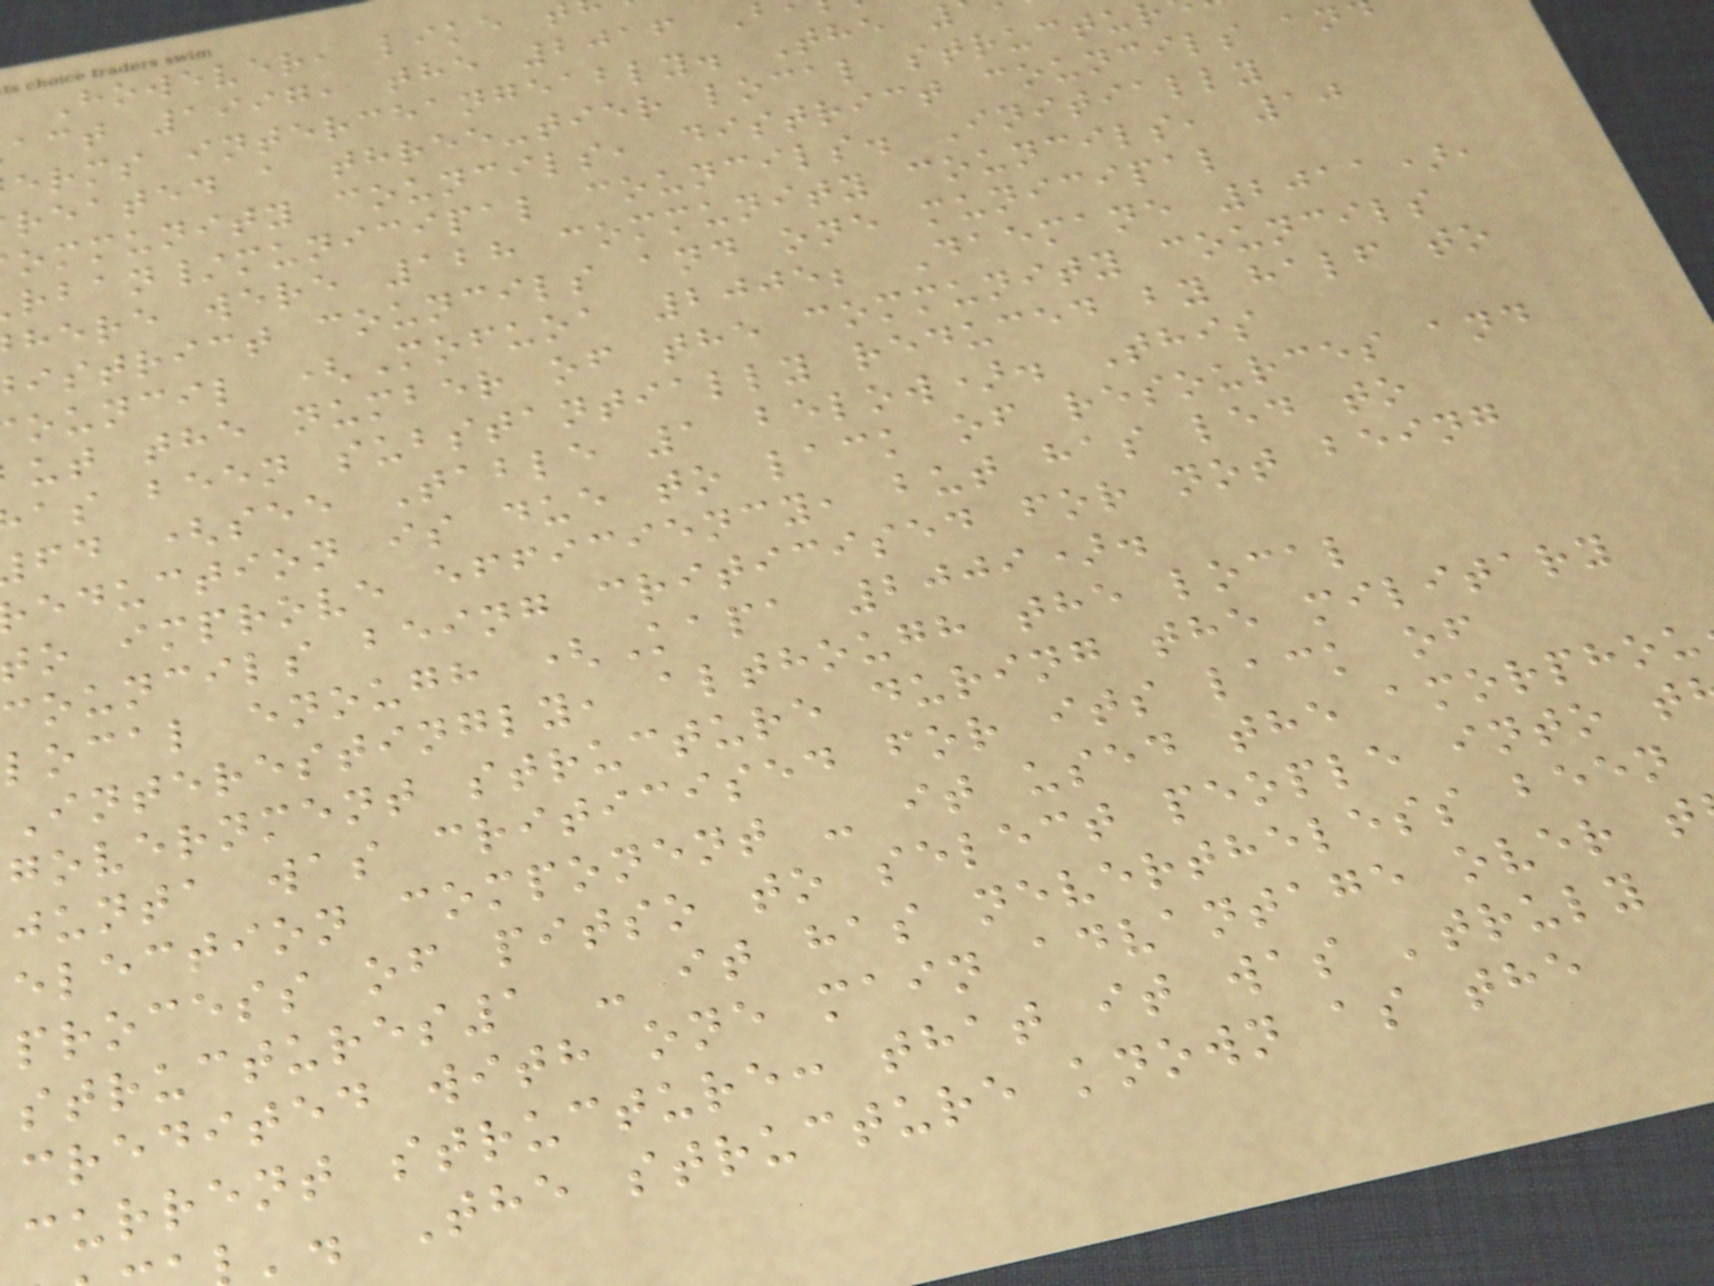However, like
act 1997, the 2016
erms interchangeably. The
reated a three-tier local structu
ommunity councils, district councils an
rban/municipal councils. Initially
here were 128 community councils, 10
istrict councils and one municipal
ouncil (Mofuoa 2005; Daemane 2011),
ut the number of the community councils
as been substantially reduced by half to
fd (see Table 1 below). This
eduction is due to lack of resources and
o improve efficiency, but has led to
councils being criticised for not being
local enough (Kapa 2009).
Interestingly, although the local
government structure during the military
junta was criticised for its lack of
election component - it used the amorphou
process of pitso to select people into t
structures1 - it has nevertheless been
credited with one main advantage over t
current structure: that it was 'truly
'. The structure known as the
